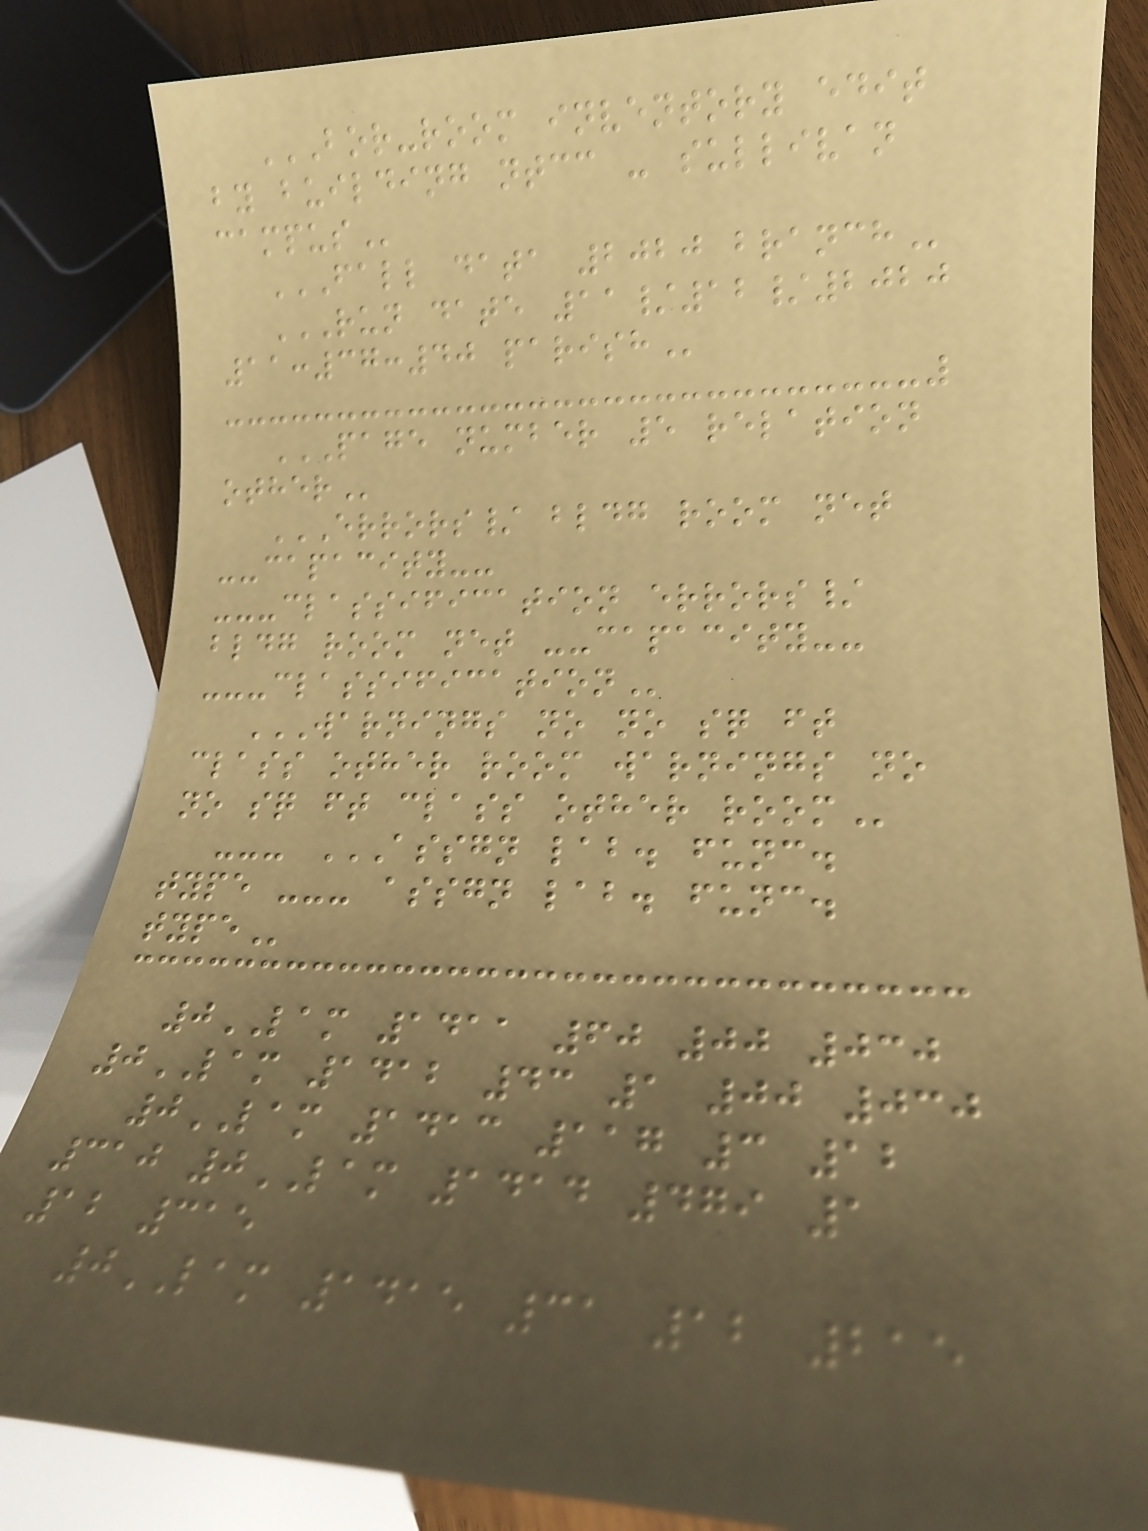BOR-ROOM INVENTORY EDIT
BY BUILDING NTCC - SULLIVAN
CAMPUS
FALL DATA 2020 BRANCH
RUN DATE 11/12/2020
11:37:40 PARISH
PAGE NUMBER 5 RELATION
OTHER
ERRORS/ BLDG ROOM NET
--CAPACITY--
---CLASSIFICATION ERRORS/
BLDG ROOM NET --CAPACITY--
---CLASSIFICATION
WARNINGS NO NO SQ FT
CLASS OTHER ROOM WARNINGS NO
NO SQ FT CLASS OTHER ROOM
--- ASSGN LAB. FUNC.
TYPE --- ASSGN LAB. FUNC.
TYPE
0LAM 1411 60 00 030
0LAM 1412 43 1 00 030
0LAM 1413 117 3 12
310 0LAM 1414 479 1
12 315
0LAM 1415 31 12 215
